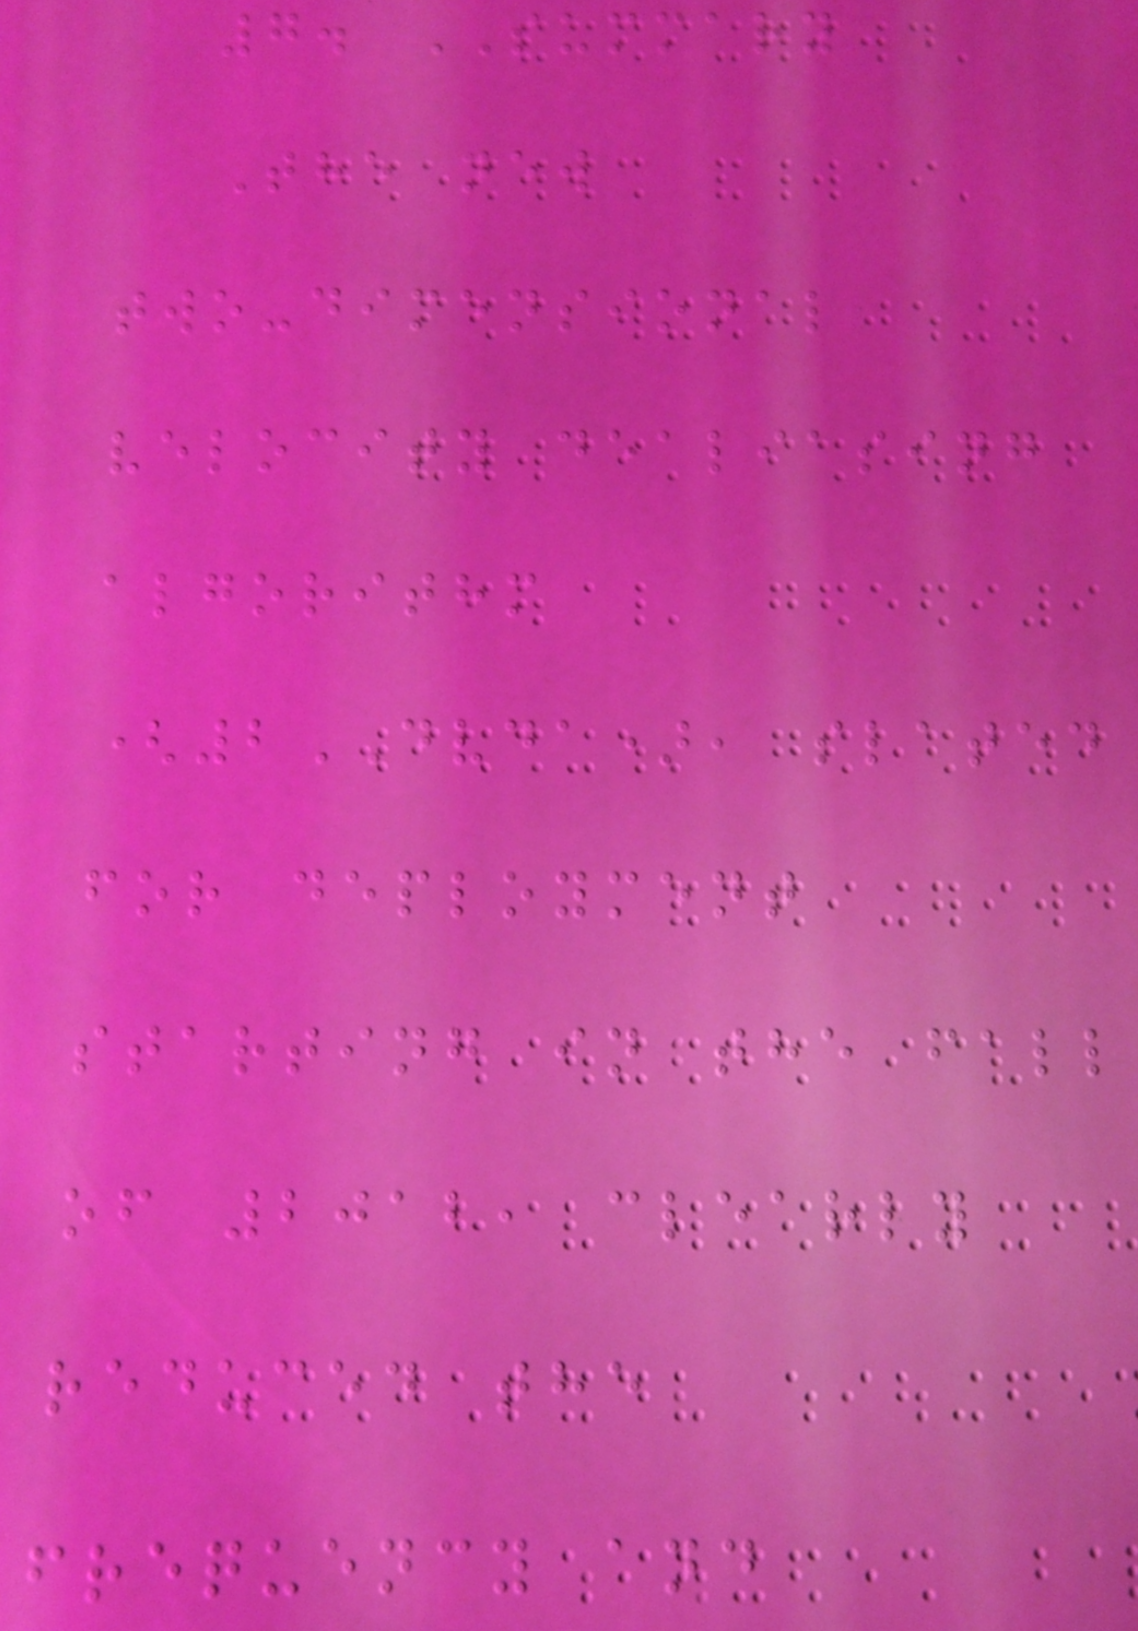7. SUMMARY
The new
two-dimensional
velocity dealiasing
algorithm
(2DVDA), slated
for deployment
starting in the fall
of 2012, clearly
reduced the
frequency and
